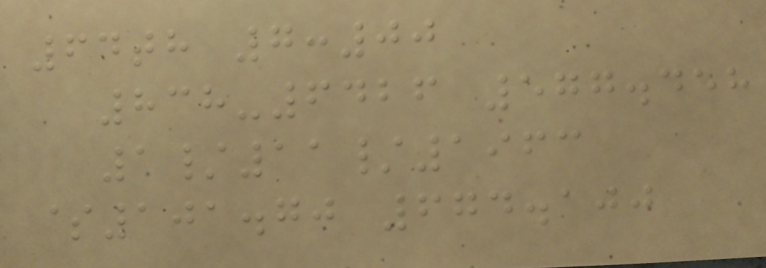64th 7:00
838-6426 577.458
1/11/1963
$101.70 674.100
